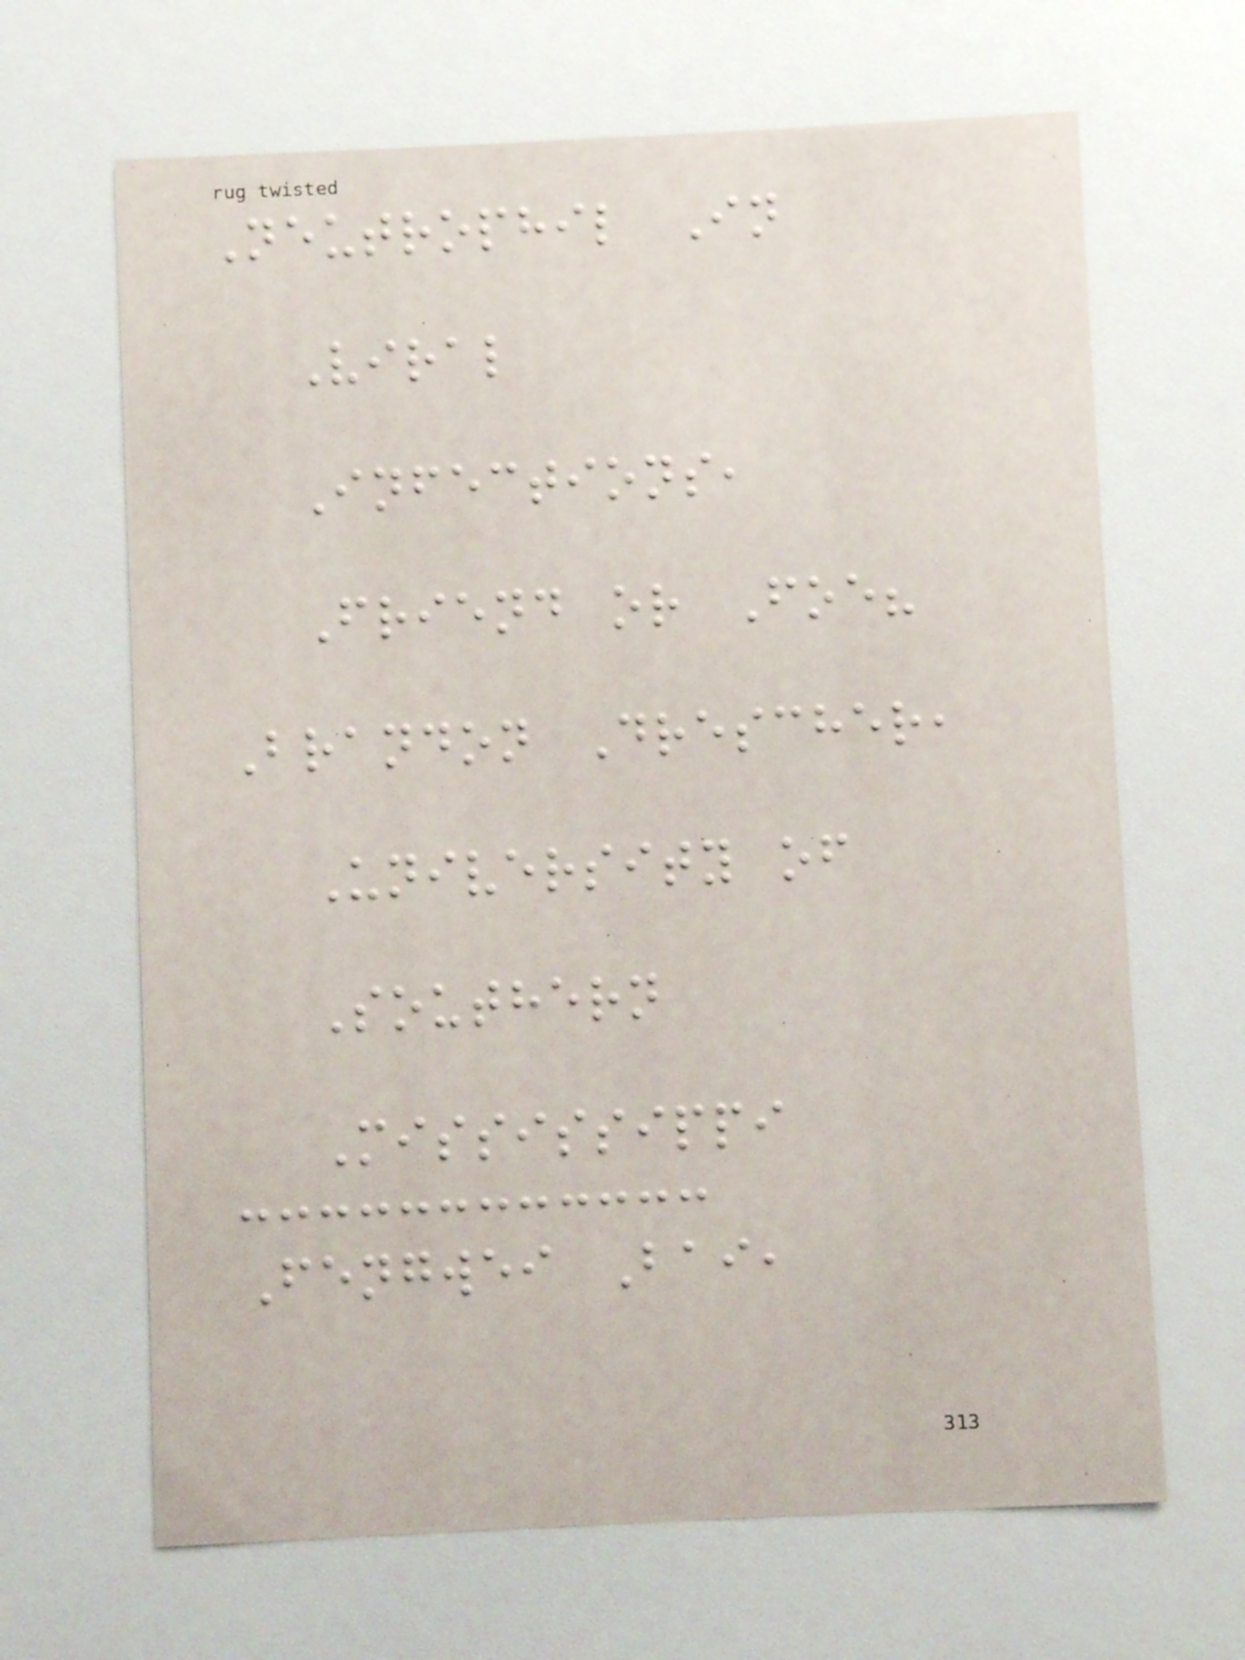Neutrophil In
Viral
Infections,
Friend or Foe?
Brandon Drescher,
University of
Southern
Mississippi
Fengwei Bai,
